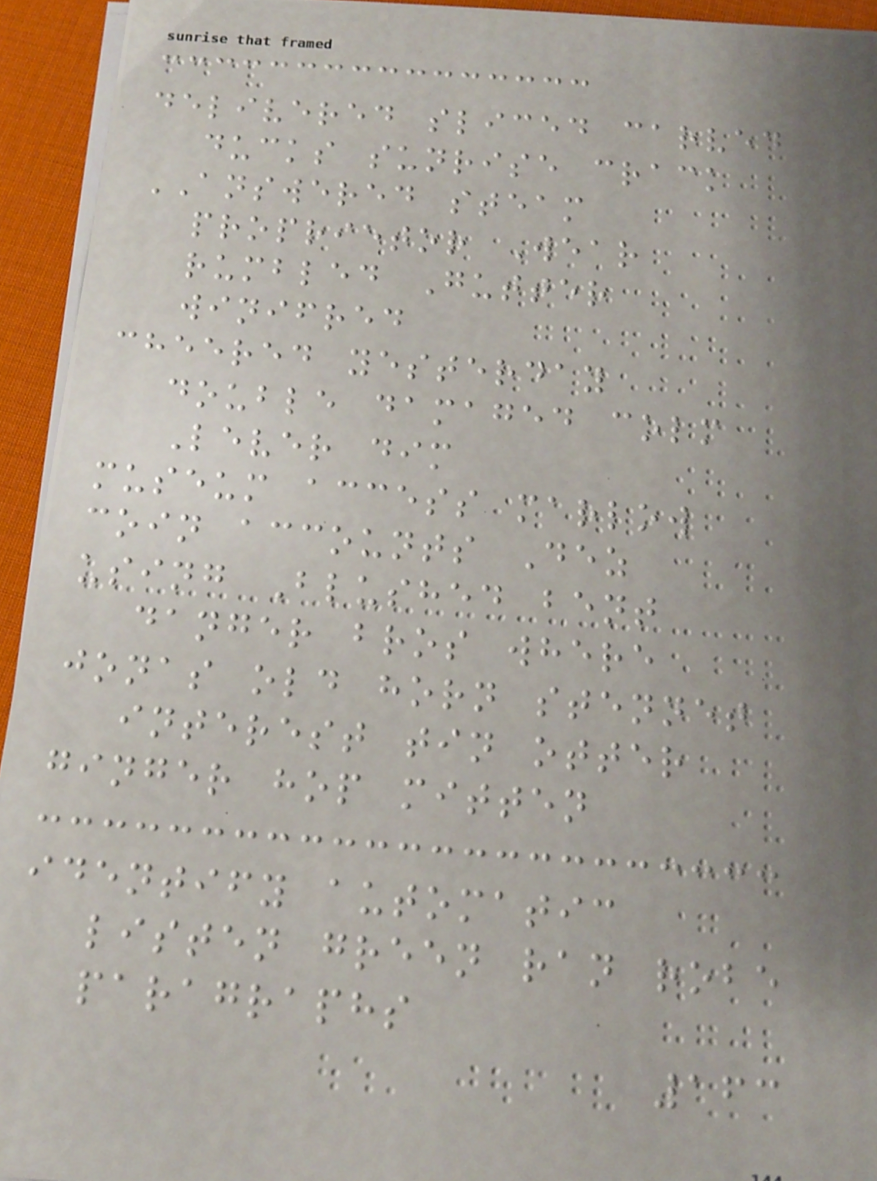delivered sliced carved
ducks sunrise crack
ANSWERED steam
proprietor Wear
rumbled Gutter
winifred
cheered yesterday
double damaged colm
Lever dim
museum access marlow
coin accounts Dez
using Blushed bent
danger bros where
jonas old horn stennet
interest tin otter
ginger hop mitten
identify automatic
listen green ran robe
paragraphs
163
